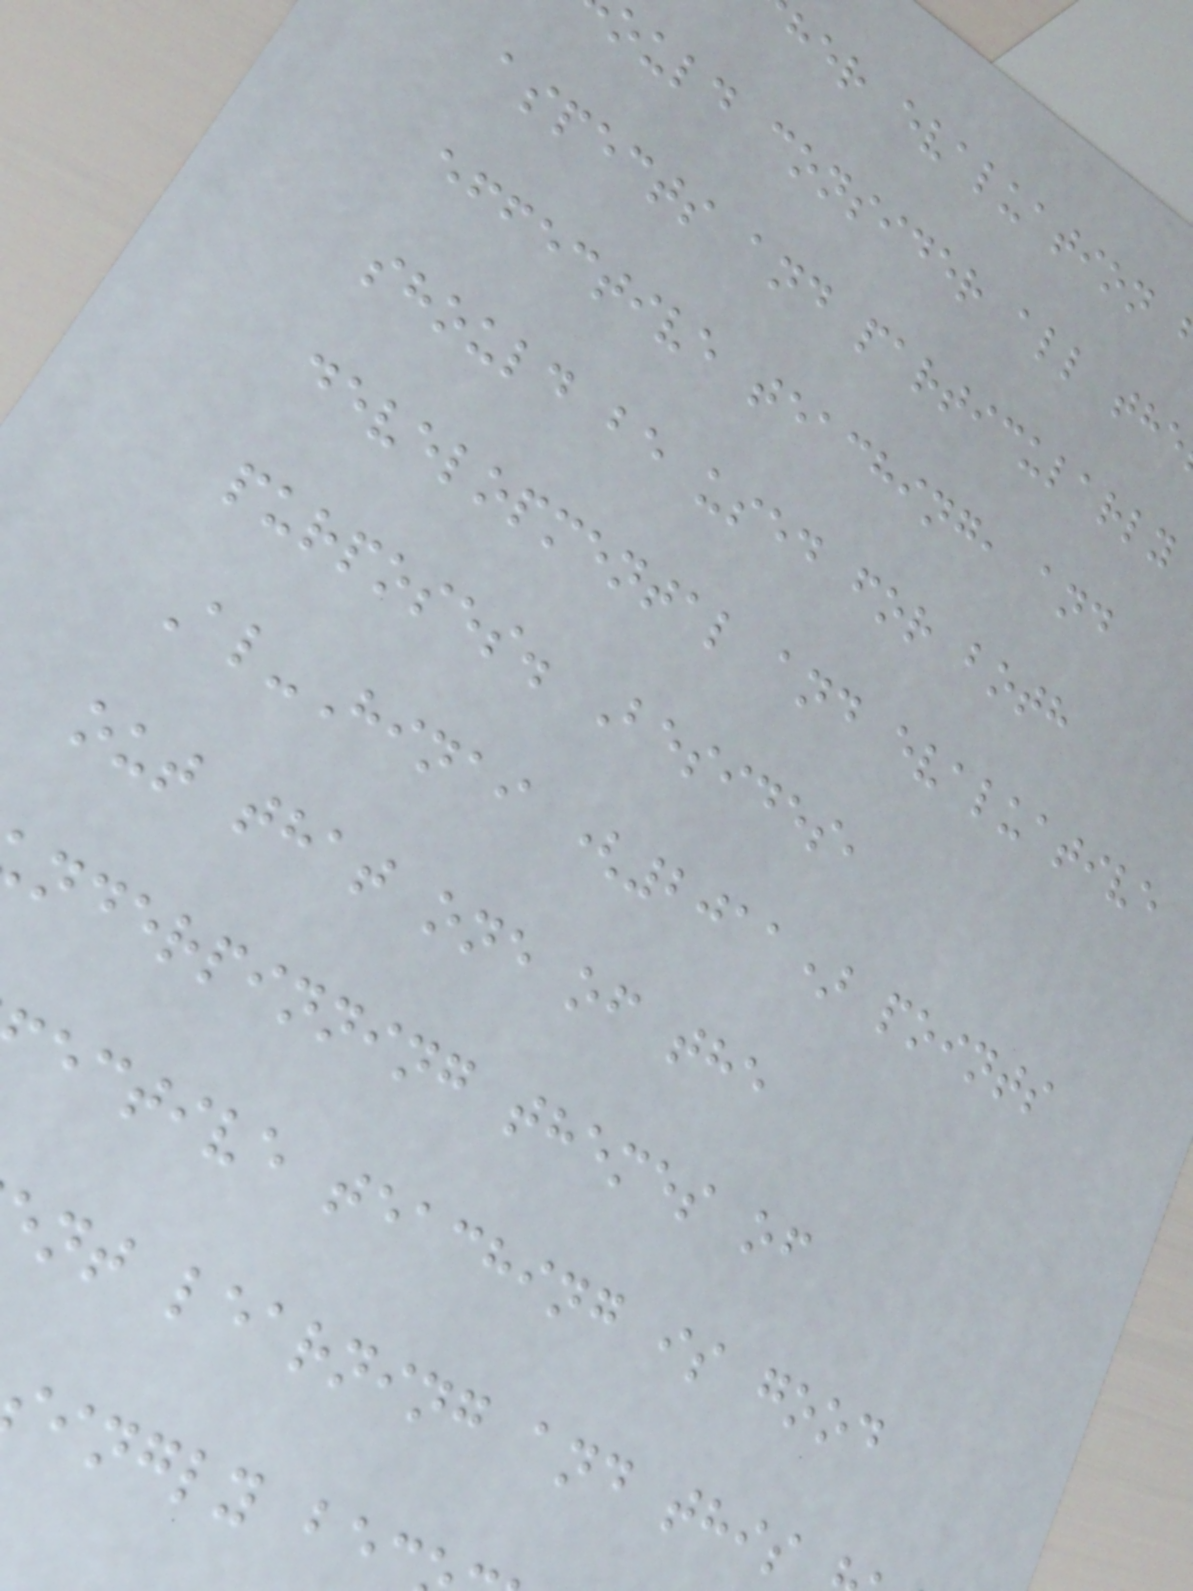her evaluation
ould consider all the
aspects and particularly
effective teaching, and
should be used for both
developmental and evaluative
purposes. Besides,
Al-Hinai (2011) points
out that one of the
nderpinning themes of
ective teaching is good
nt learning and this
ingly bec
